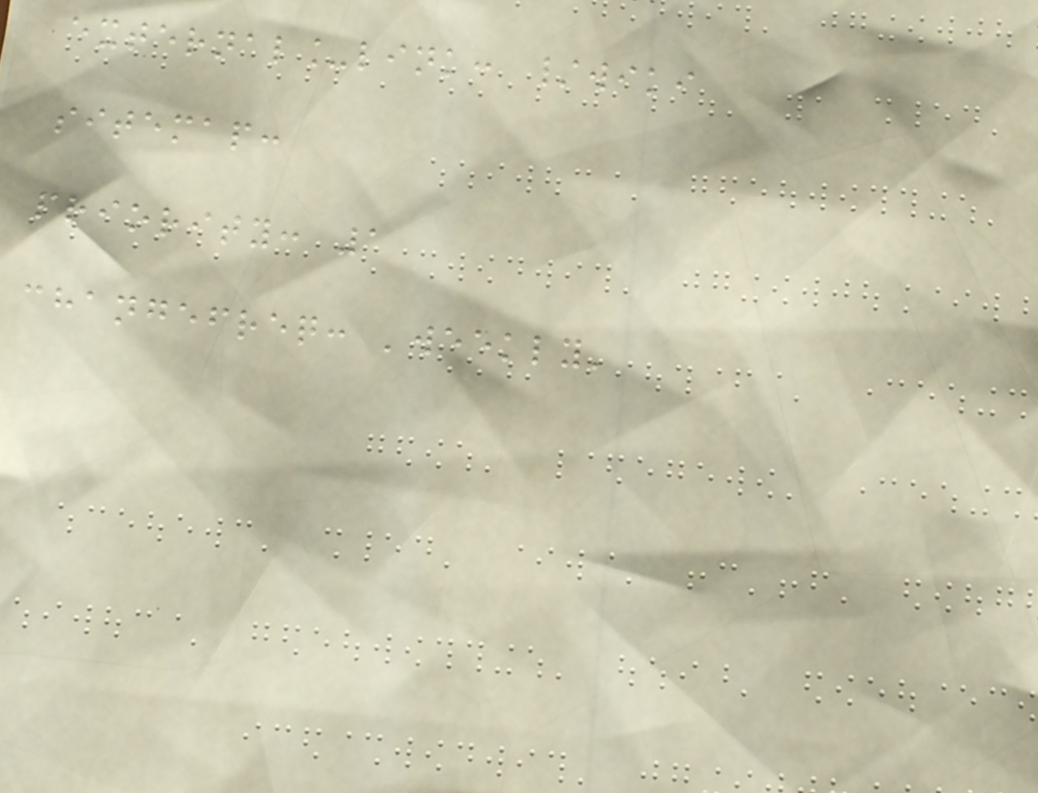external_link: /wiki
sitemap:
priority: 1
changefreq: 'weekly'
